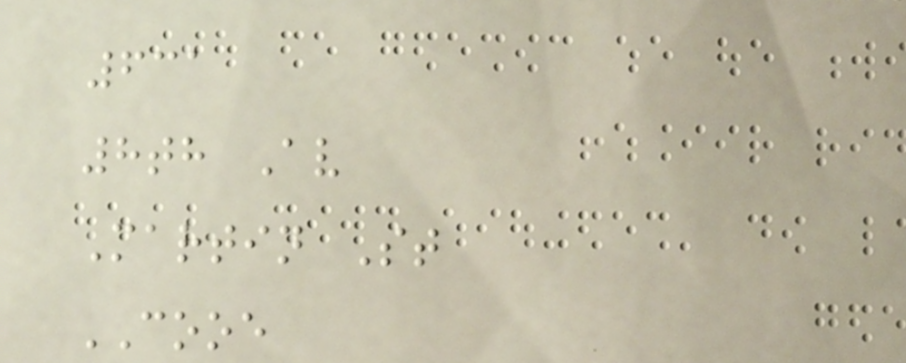631
8th Av
Martin St
COOE
